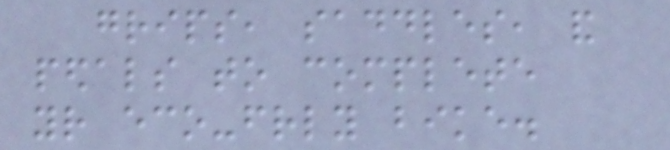grips, saddles, and
pedals to complete
your eco-friendly bike.
